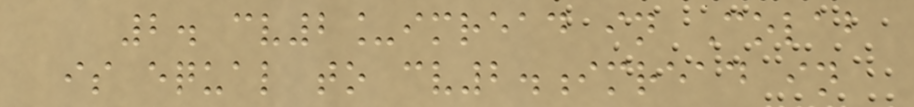2. cv2_imread in Colab
is equal to cv2.imread in
